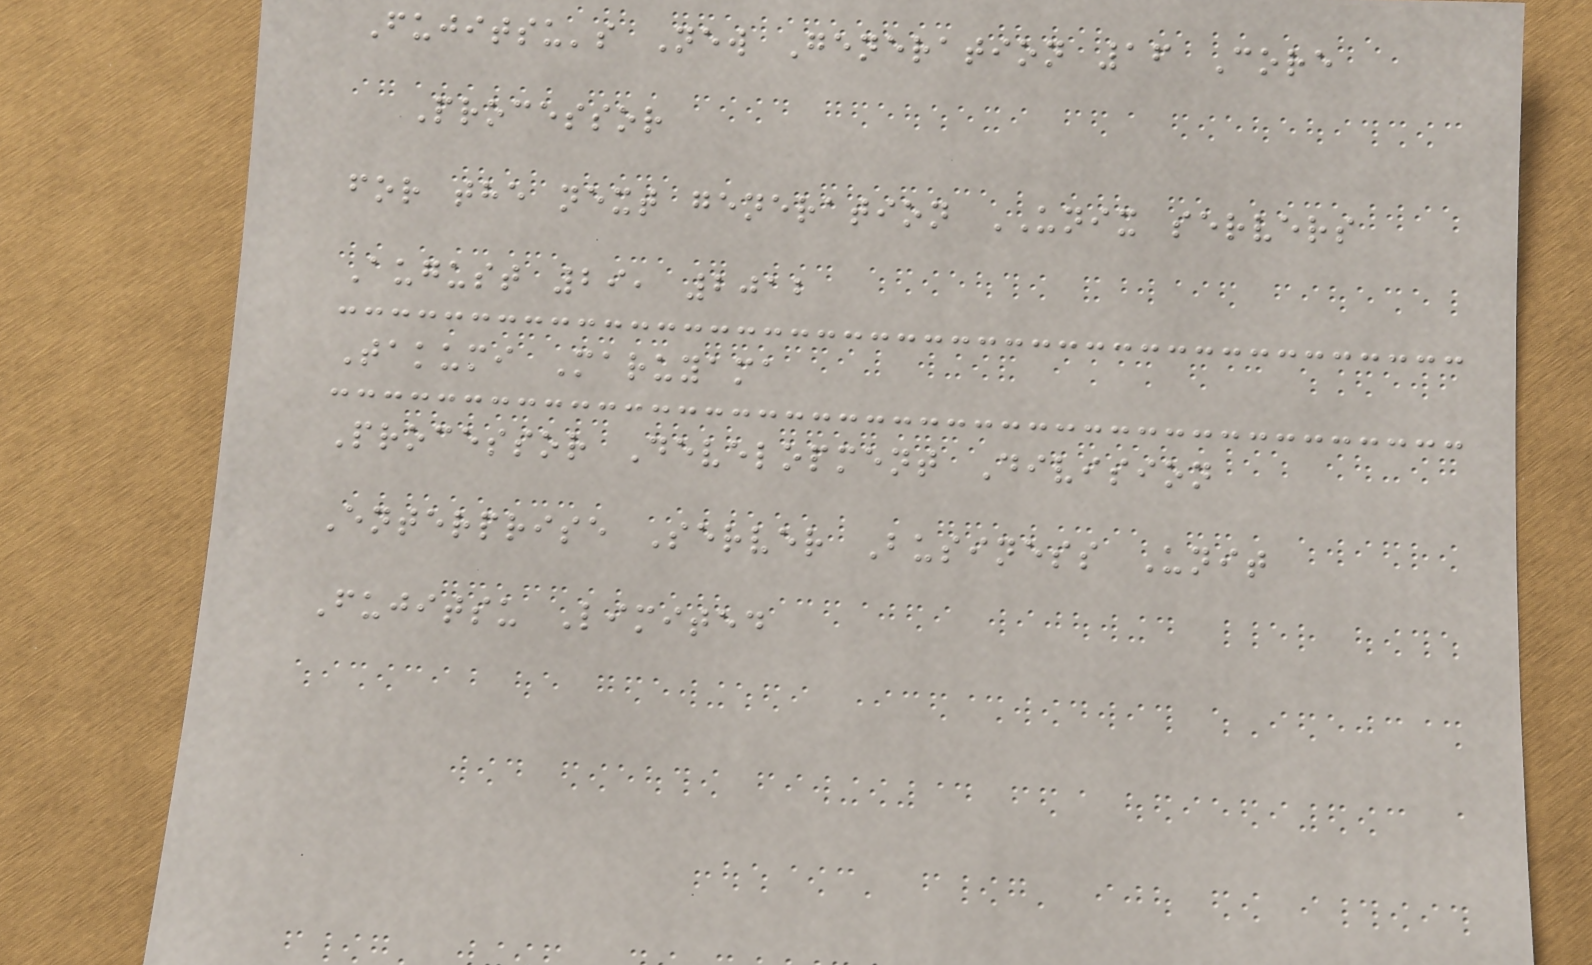Fujitsu's New Generation 16 Core
Processor
for the next generation UNIX servers
August 29, 2012
Takumi Maruyama
Processor Development Division
Enterprise Server Business Unit
Fujitsu Limited
